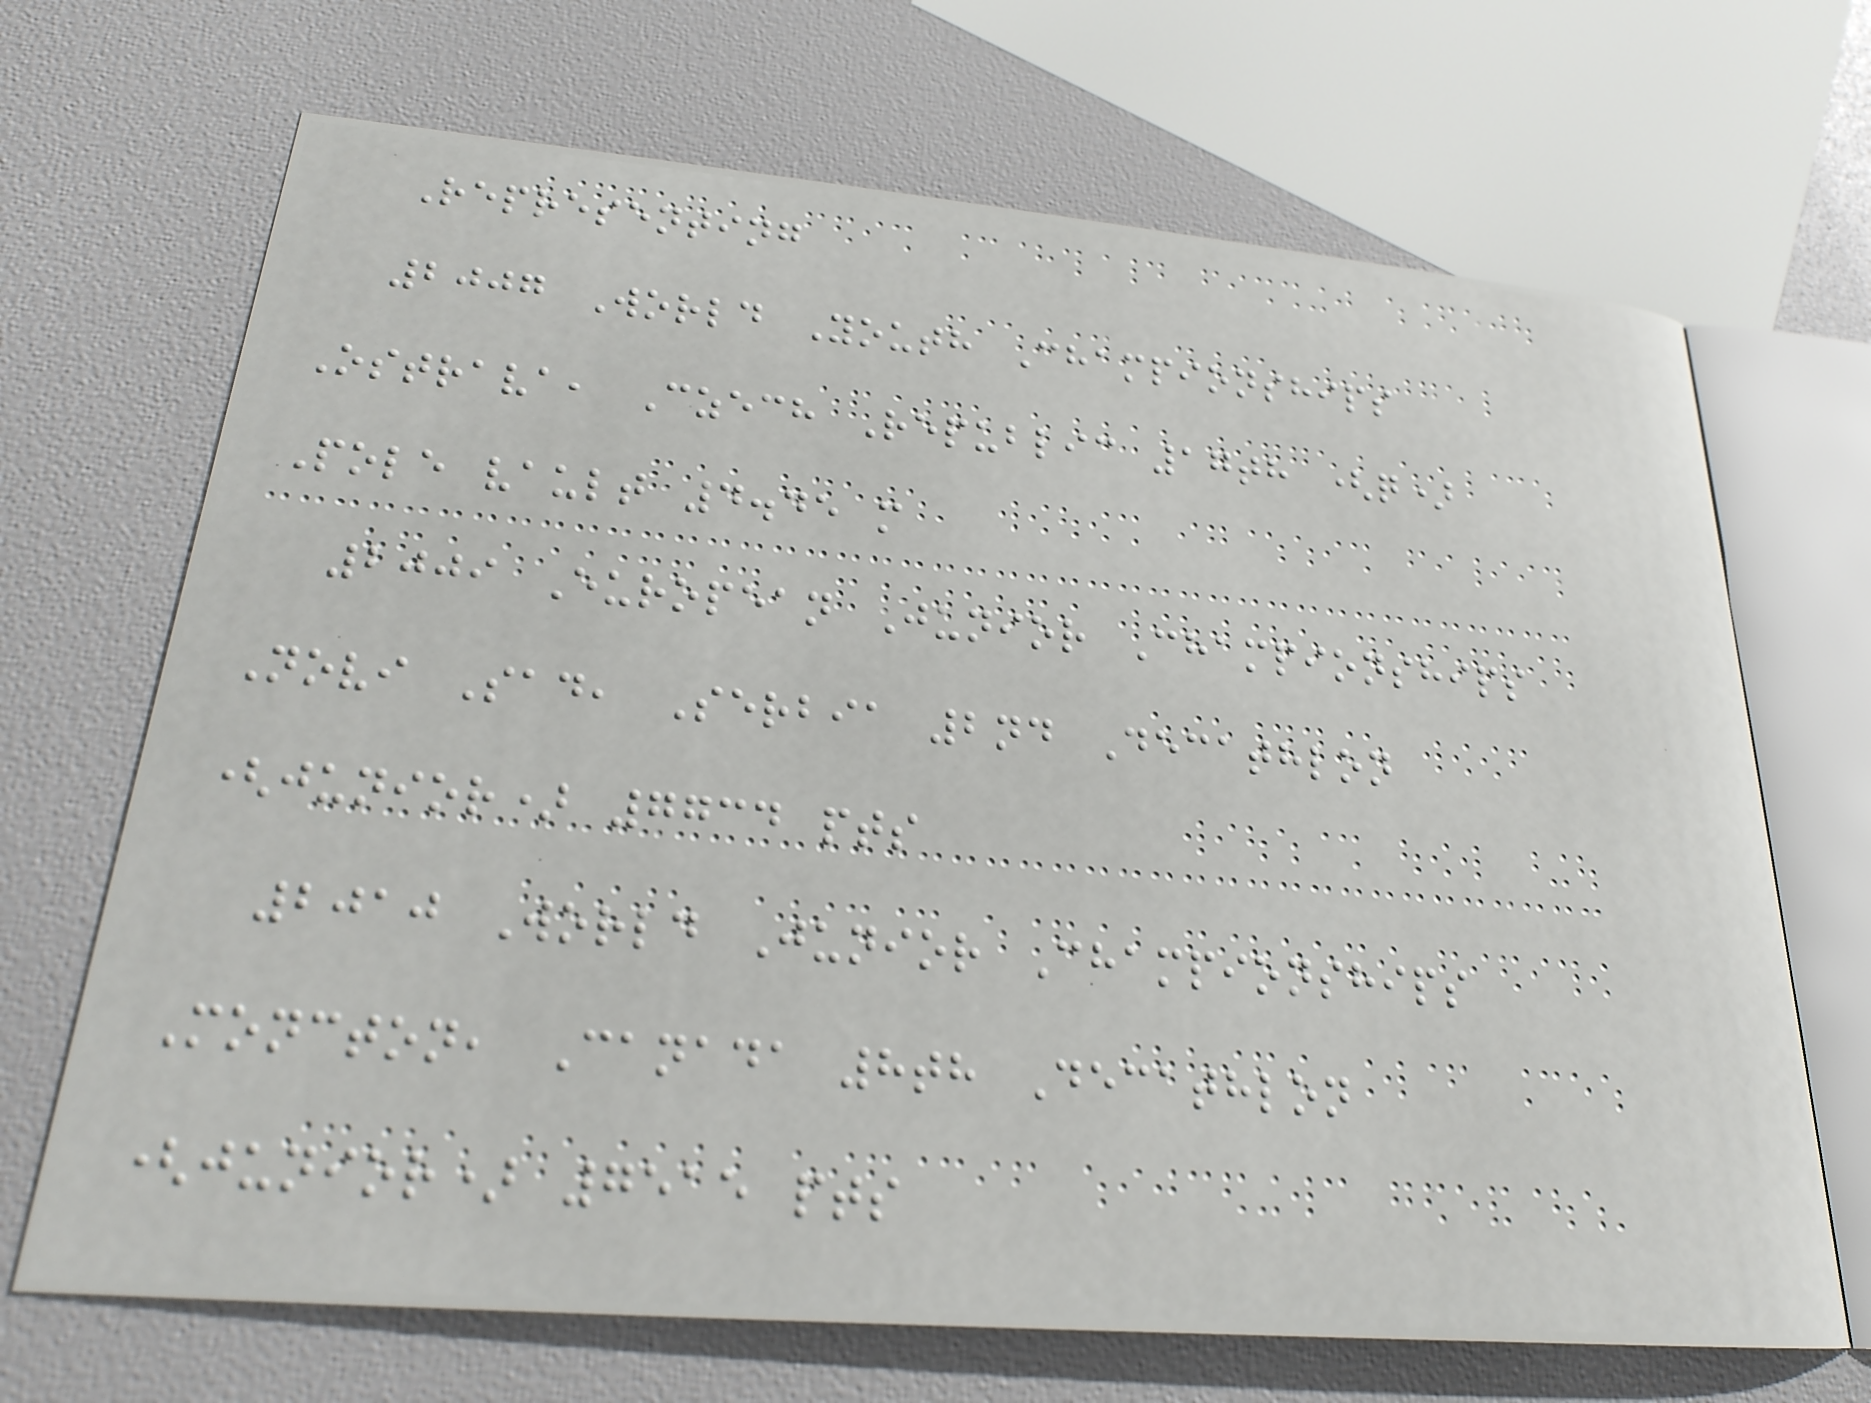Representing
2007 World Youth Championships
Ostrava, Czech Republic 17th (q)
Pole vault 4.45 m
2009 European Junior Championships
Novi Sad, Serbia 2nd Decathlon
(junior) 7734 pts
2010 World Junior Championships
Moncton, Canada 8th Decathlon
(junior) 7515 pts
